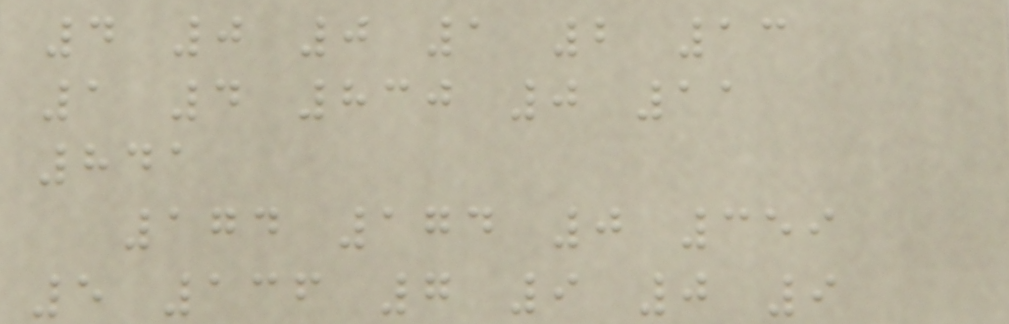4 0 0 1 2 13
1 4 830 0 11
841
174 174 0 359
5 136 7 9 0 9
